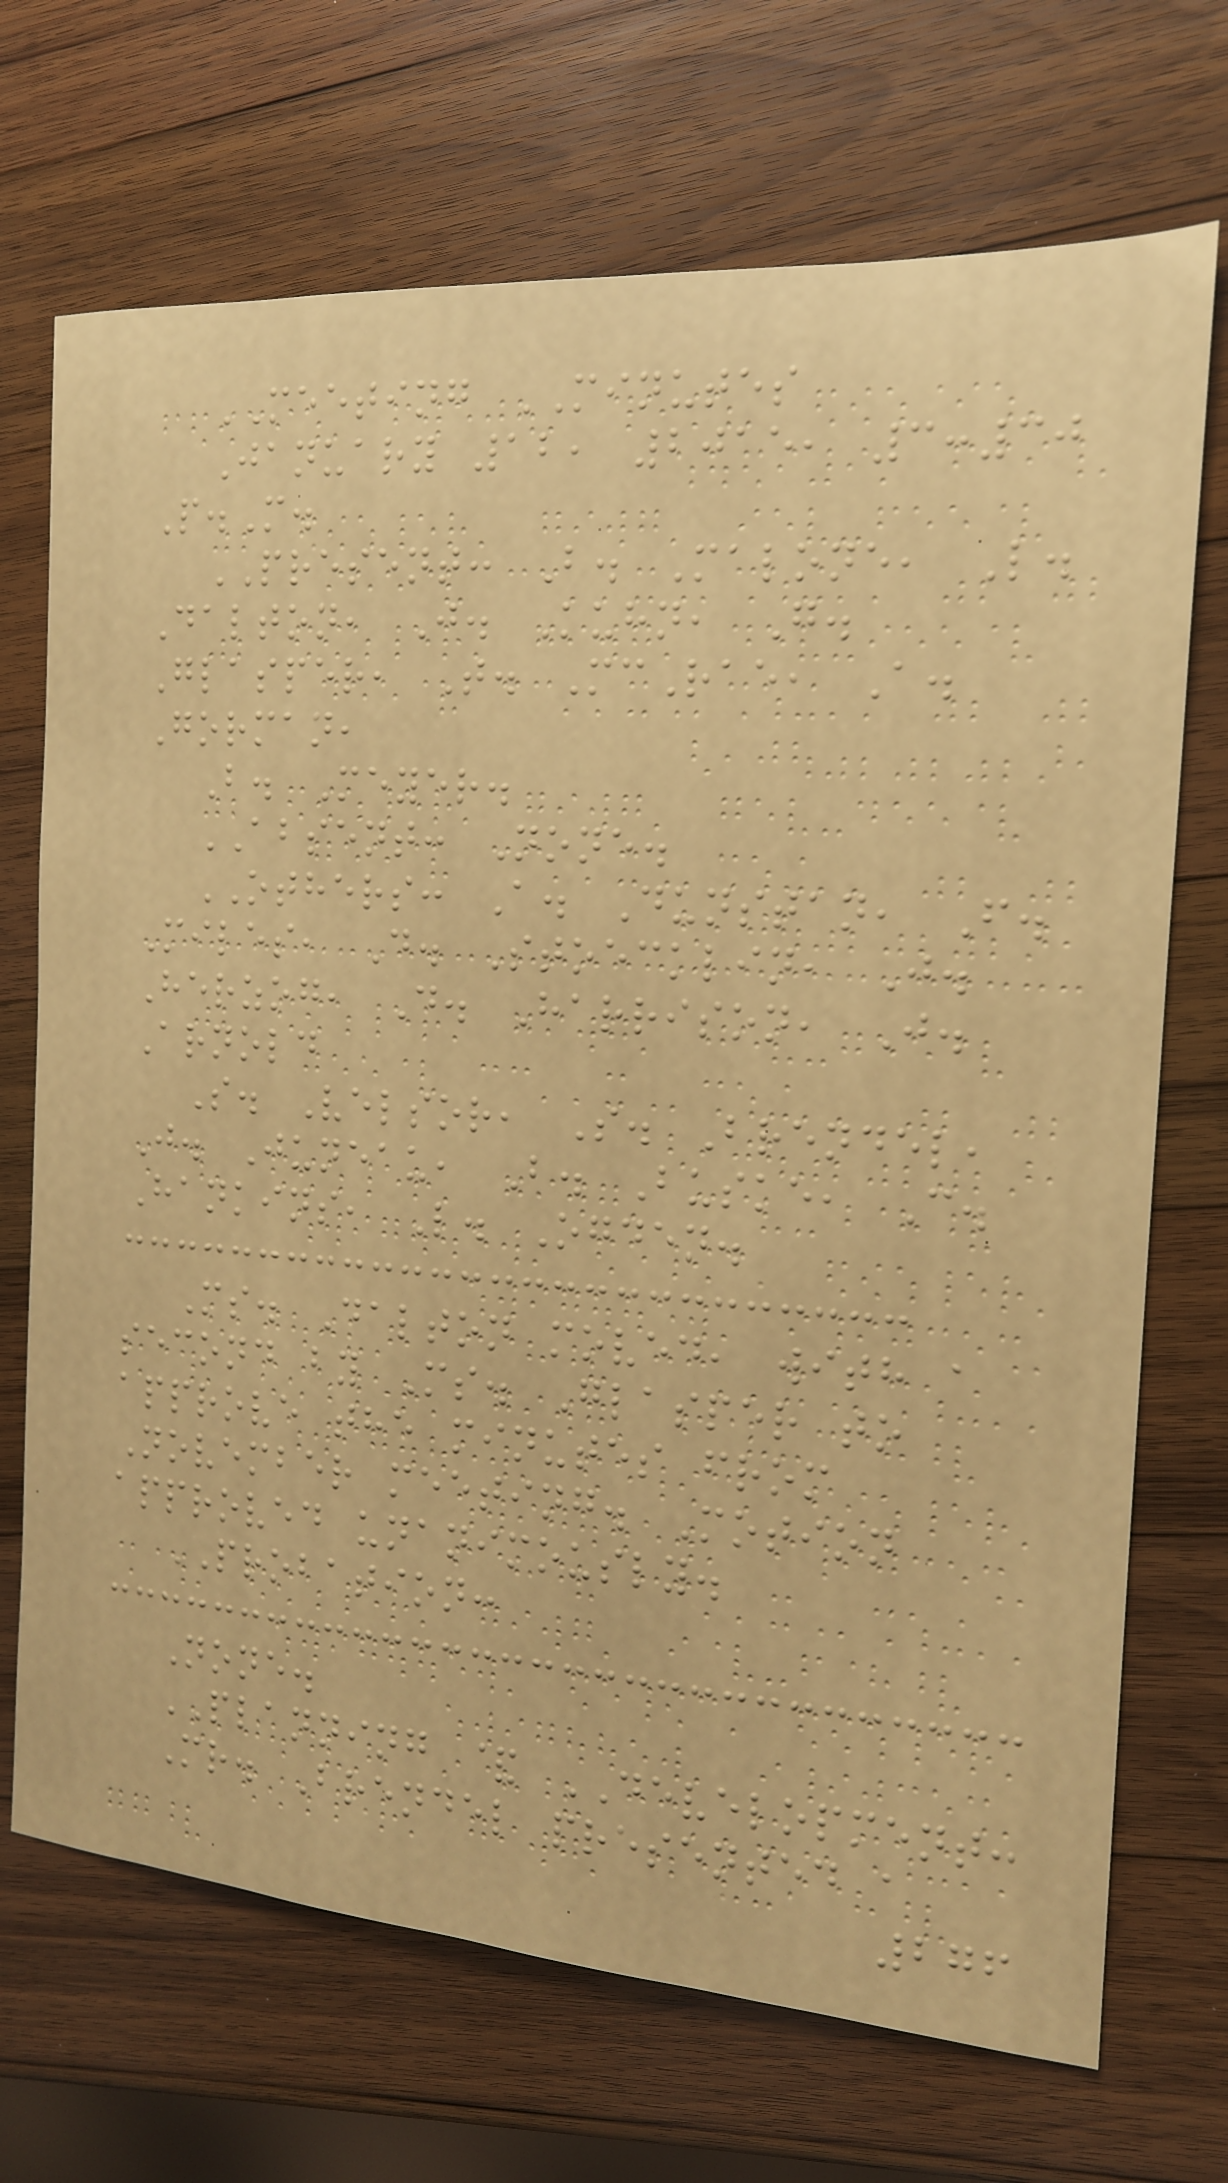MEETING MINUTES
January 12, 2015, 3:30
P.M.
PRESENT: B. Malone, L.
Dalton, J. Kuhn, G.
Glasper, T. McRae, A.
Gorman,
B. Meyer.
ABSENT: None.
OTHERS: A. Dunstan, F.
Miles, D. Stoecklin, J.
Herzog, D. Harrison, J.
Arnold
S. Velsor, S. Brendel,
J. Juneau, B. Buske, C.
Hankins, L. Ogden.
Ms. Dalton moved, with a
second by Ms. Glasper to
approve the minutes from
November meeting. Motion
approved unanimously.
PROBATION:
None.
PLANNING & DEVELOPMENT:
Mr. Brendel presented a
276
